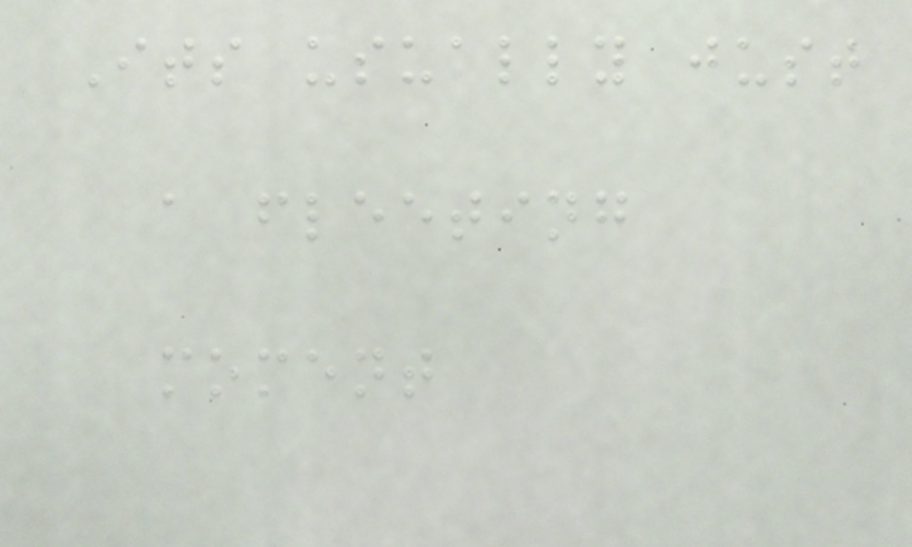Its usually just
a fleeting
moment
